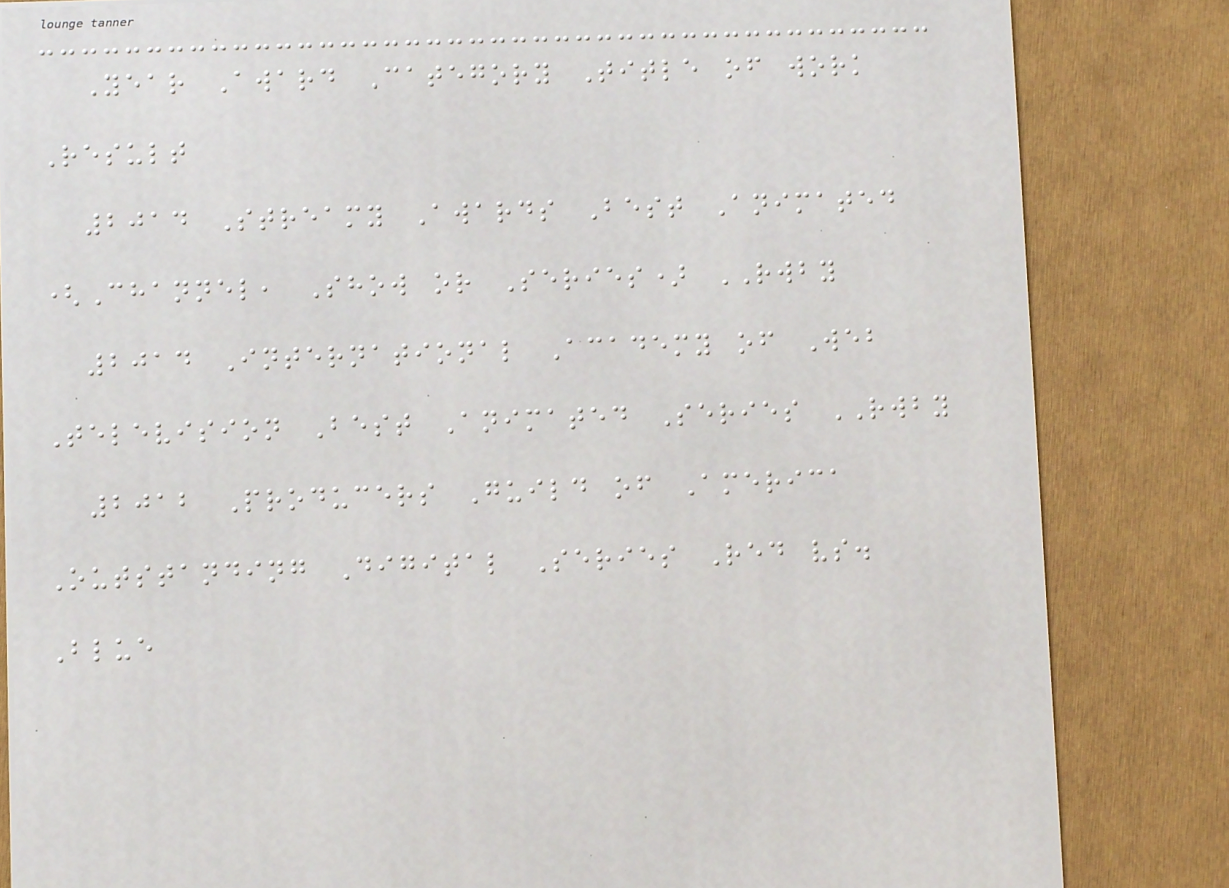Year Award Category Title of work
Result
2014 Streamy Awards Best Animated
(Channel, Show or Series) RWBY
2014 International Academy of Web
Television Best Animated Series RWBY
2012 Producers Guild of America
Outstanding Digital Series Red vs.
Blue
